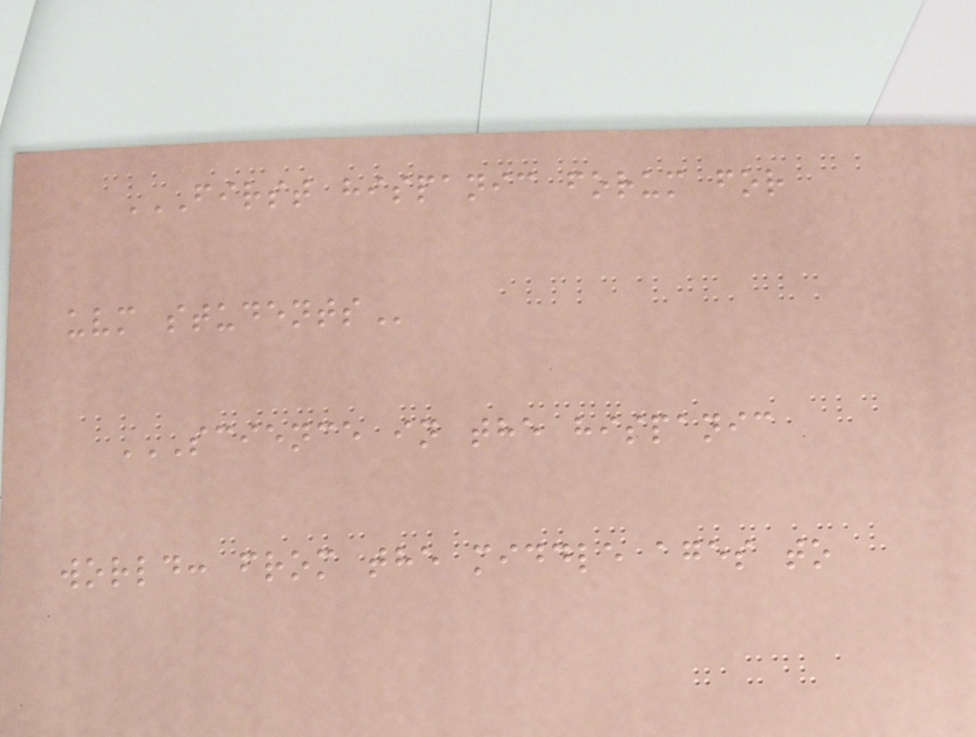FIRST HISPANIC FORUM FOR
UVM STUDENTS
SCIENCE IN THE HISPANIC
WORLD: FROM THE MIDDLE AGES TO
